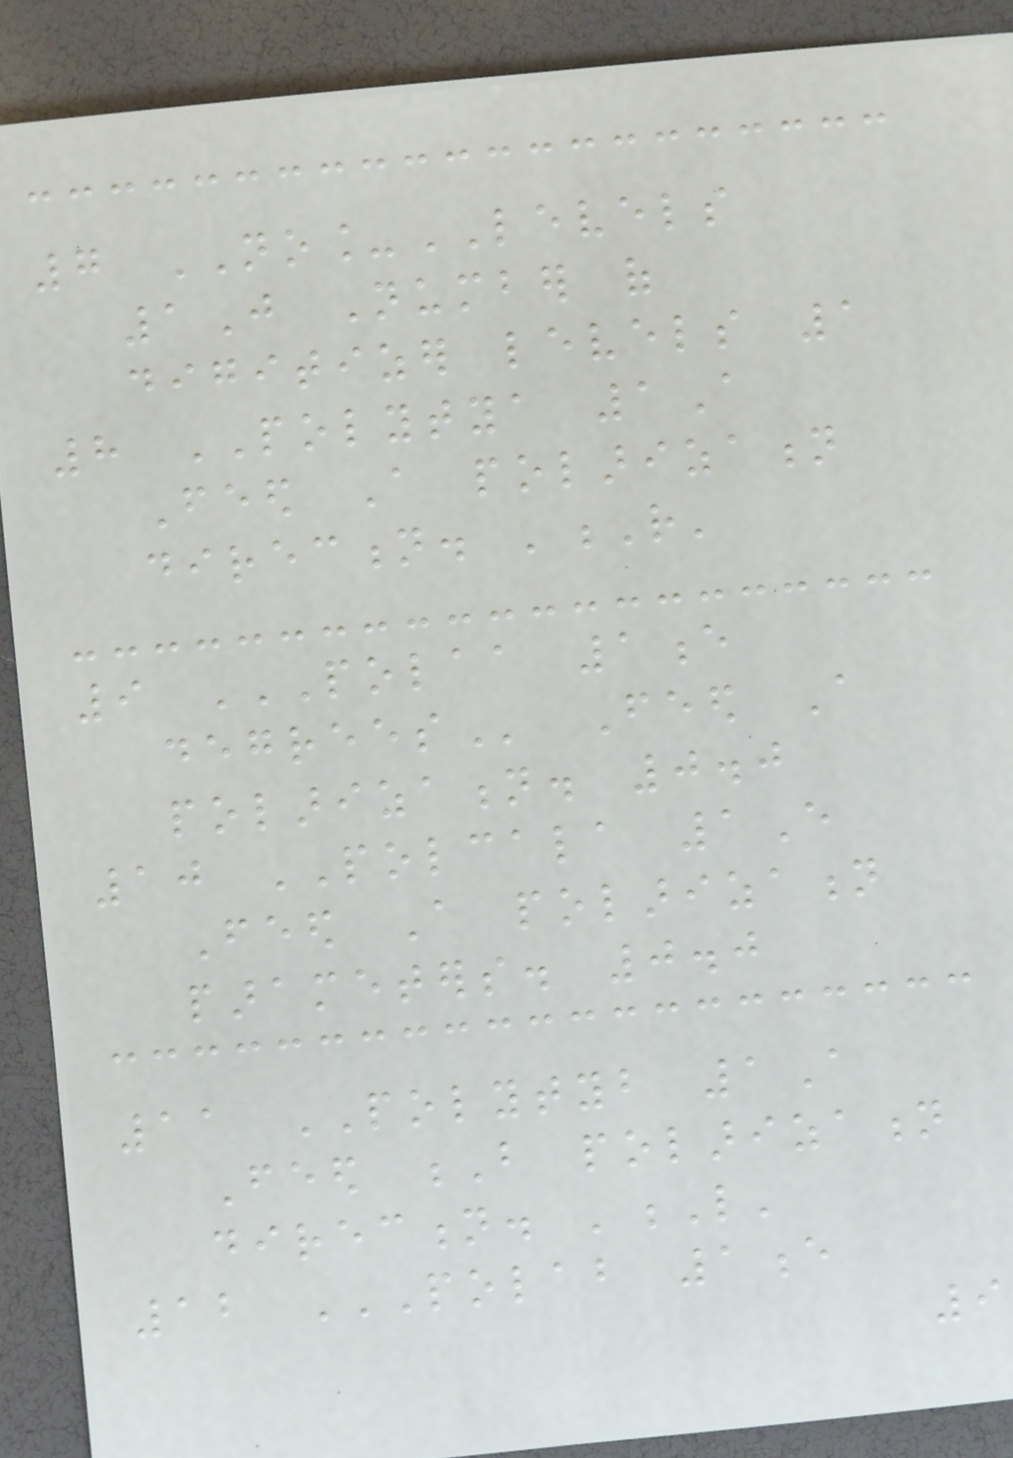7 NO_LEVELS
1J Number of
digitizer levels 1
8 POLYTYA 1A
Feed A polarization
direction. 'R'
9 POLAA 1E
DEGREES Feed A
polarization. 0.0
10 POLCALA 1E
Feed A polarization
parameters. 0.0
11 POLYTYB 1A
Feed B polarization
direction. 'L'
12 POLAB 1E
9
